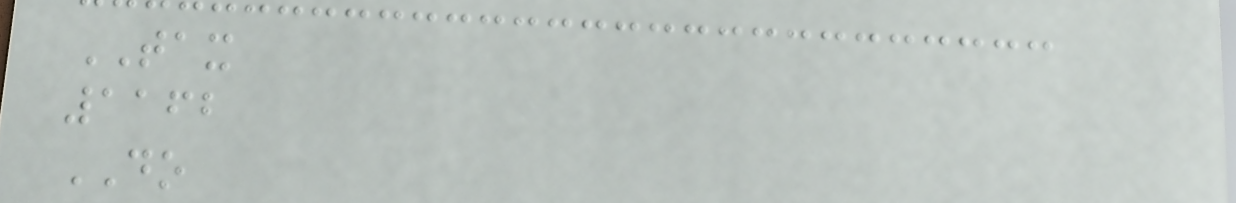TAX
1162
DO
